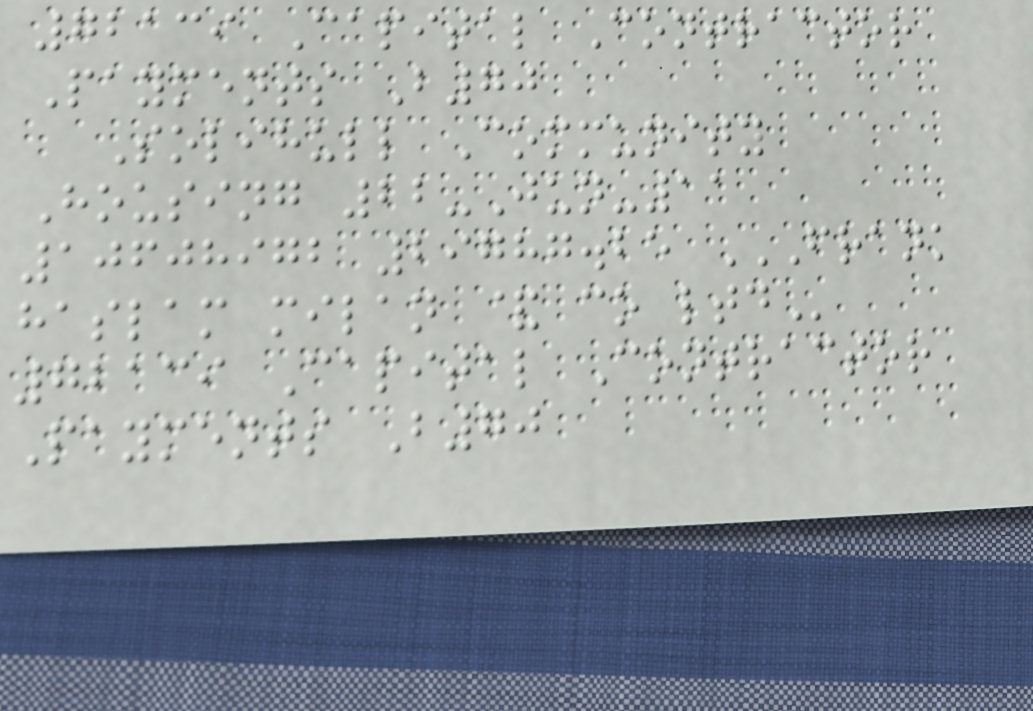72139 Capital Contractor
Payments B70
Solihull Community
Housing 22-Jun-11
10608972 29787.25 FRANK
HASLAM MILAN & CO LTD
72139 Capital Contractor
Payments B70
